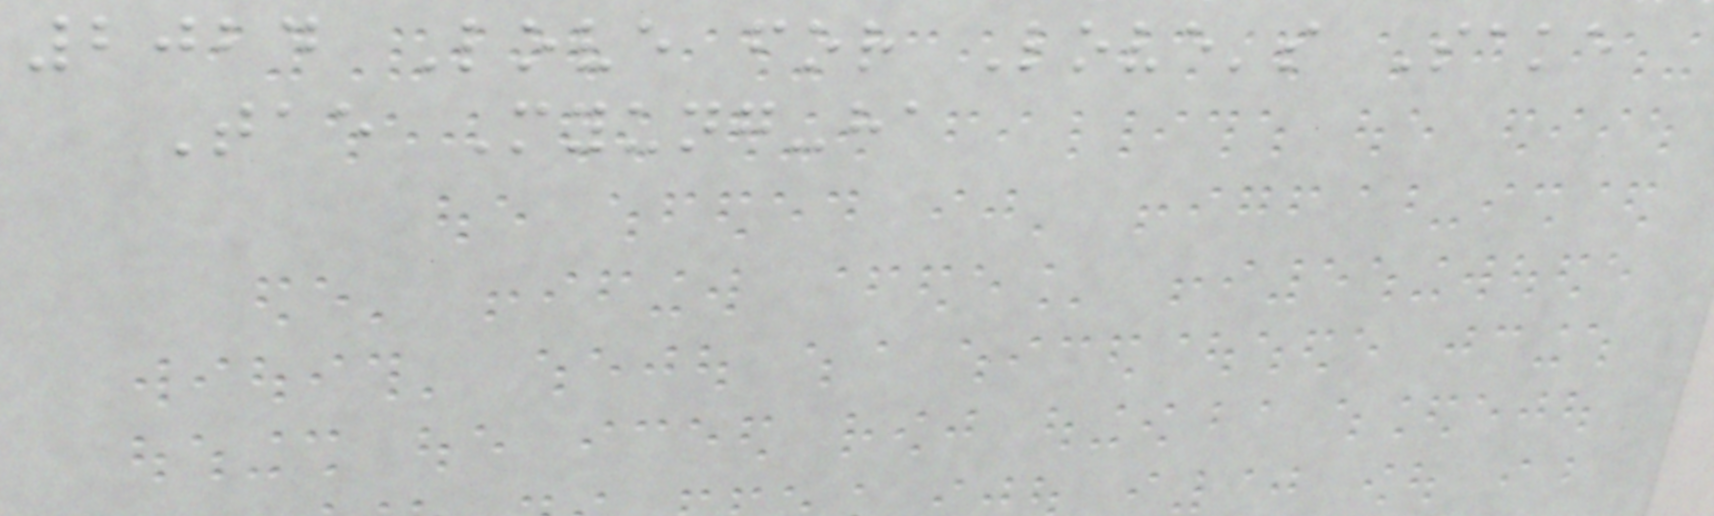2024 Love for Love's Sake
Tae Myung-ha
